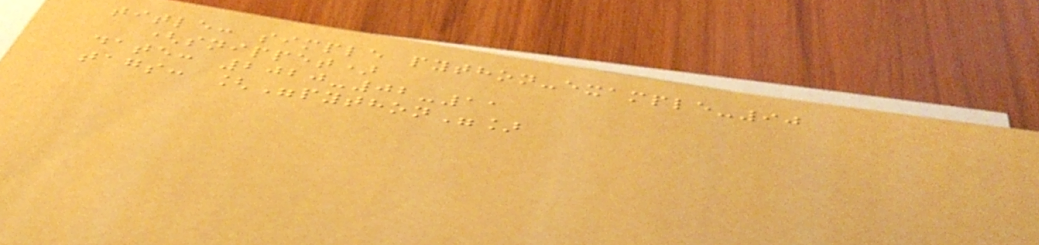title: simple python-example-90
(snippet)
date: 2020-02-11
tags: ["python"]
